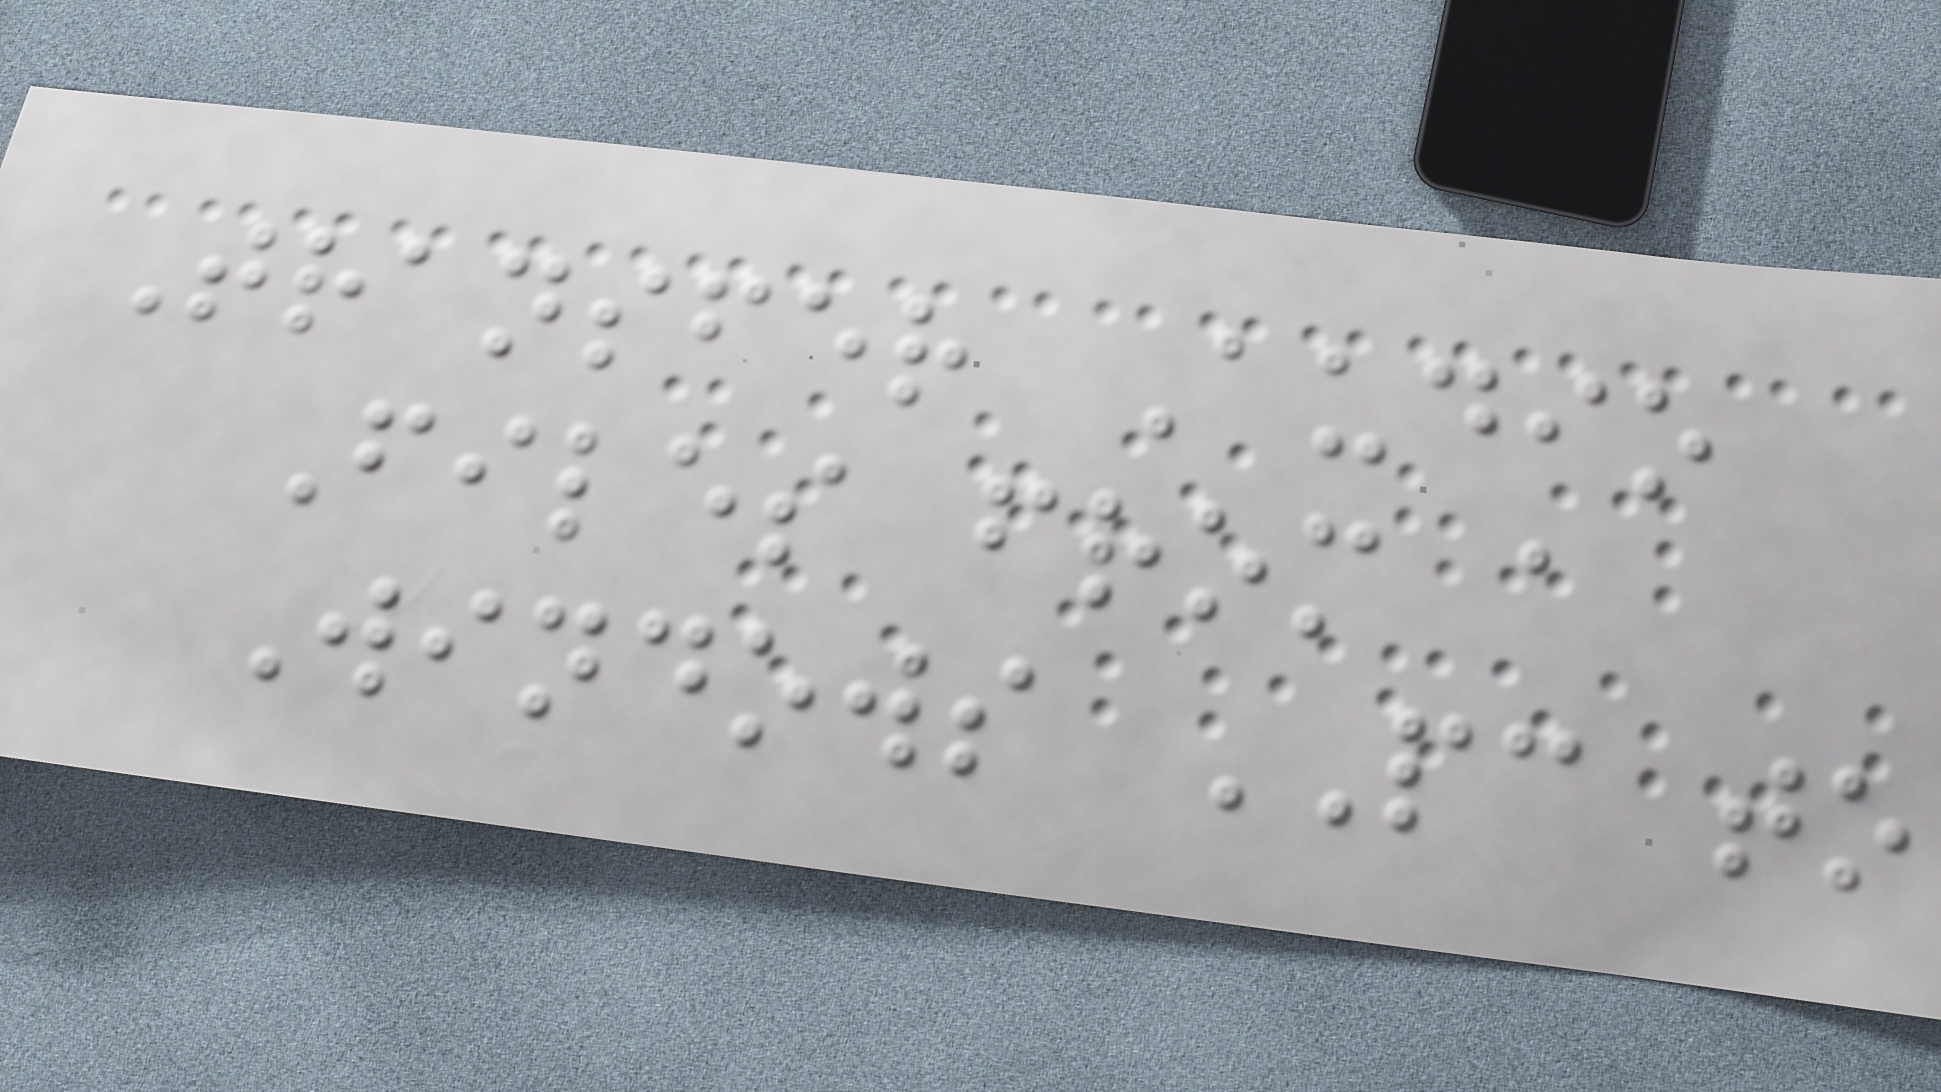Transfer Audio
Files from a
Windows PC to
